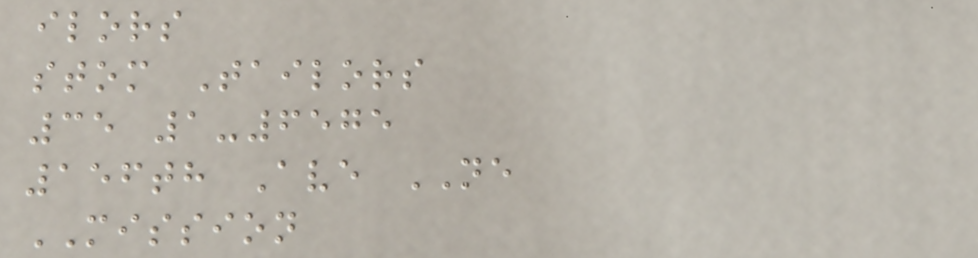ilors
stom Tailors
35 1-6575
156th Ave NE
MISSION
